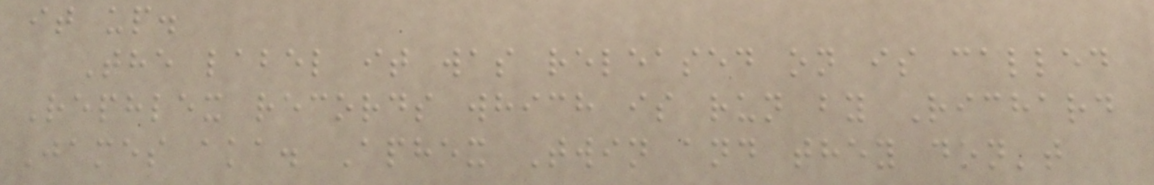it up.
The label it was released on is called
Rephlex records which is run by Richard
James aka. Aphex Twin and they don't
